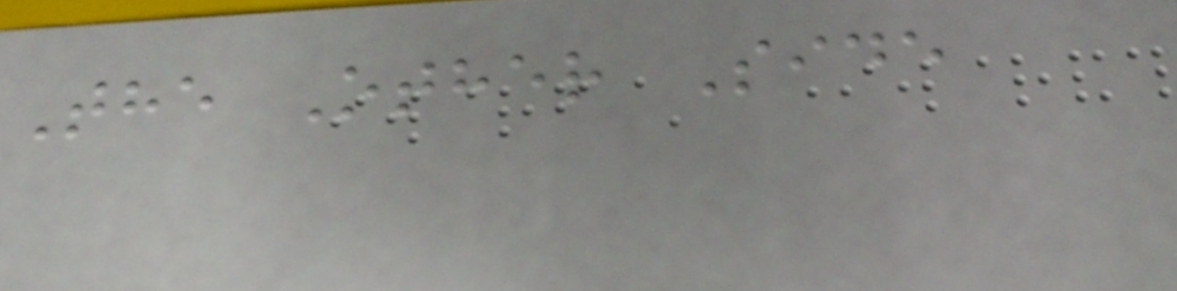The Other Side
